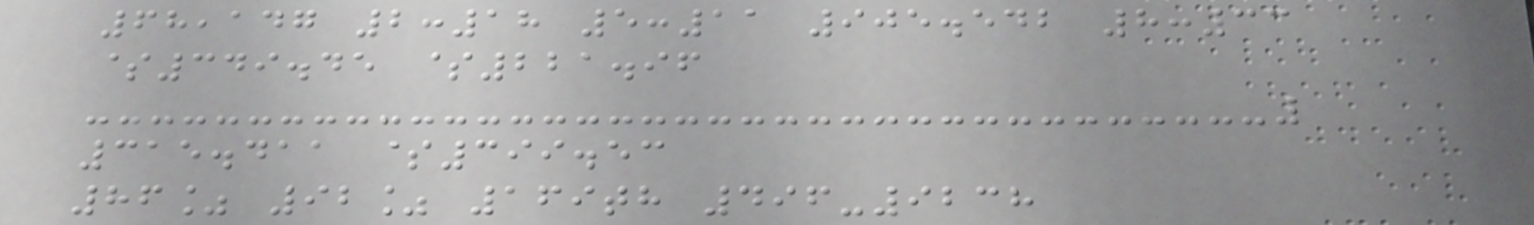68,147 2:18 5:11 905.542 8:33
$349.45 $221.96
315.411 $399.53
86% 92% 169th 496-9238
